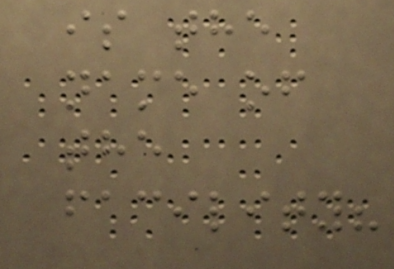is the
name of
the
facility?
